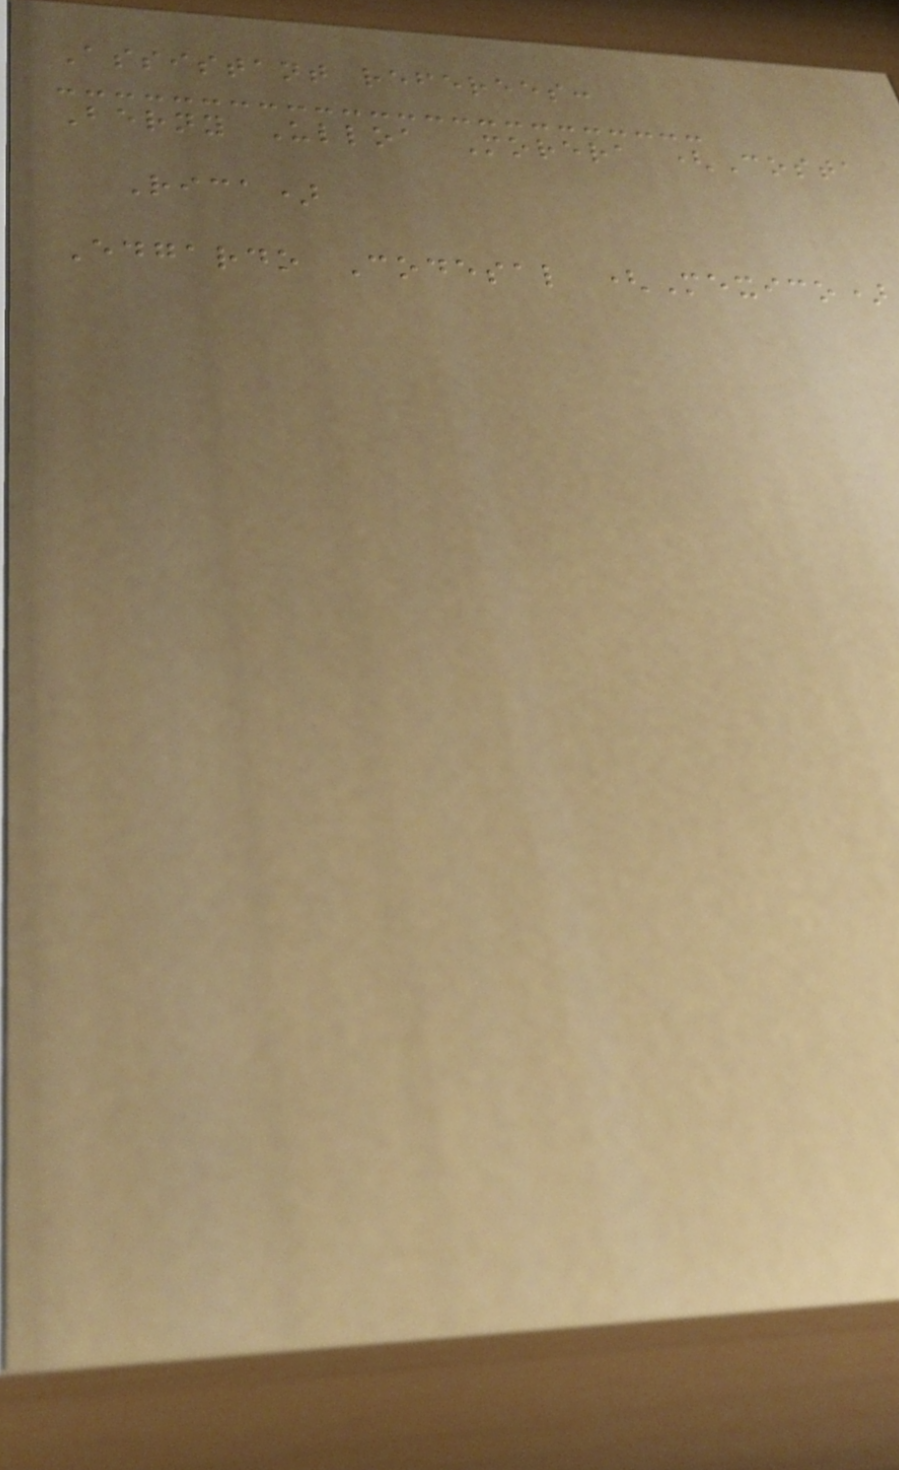Assistant referees:
Berny Ulloa Morera (Costa
Rica)
Edgardo Codesal (Mexico)
